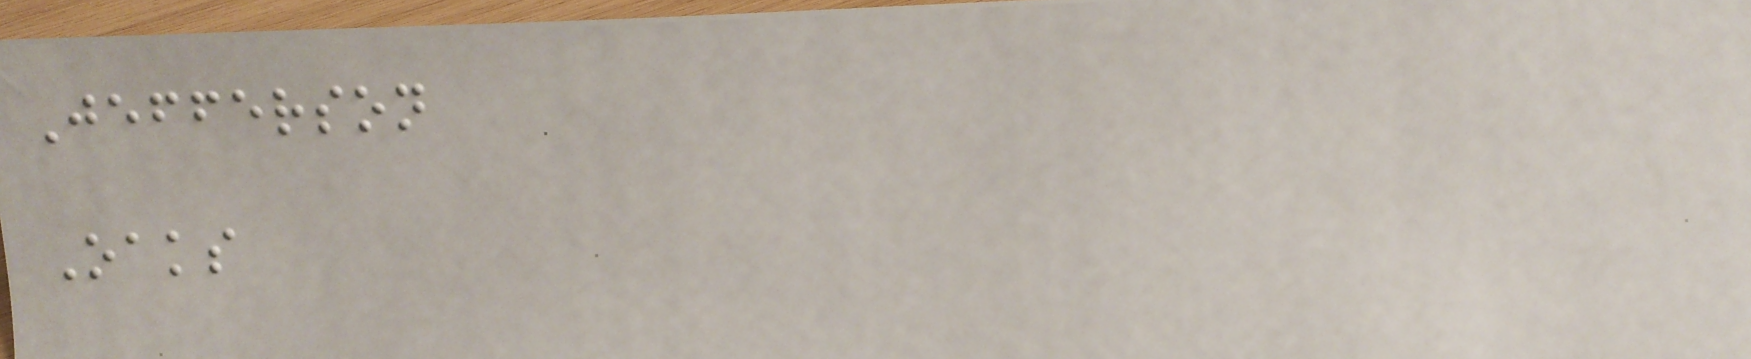Jefferson
Oaks
